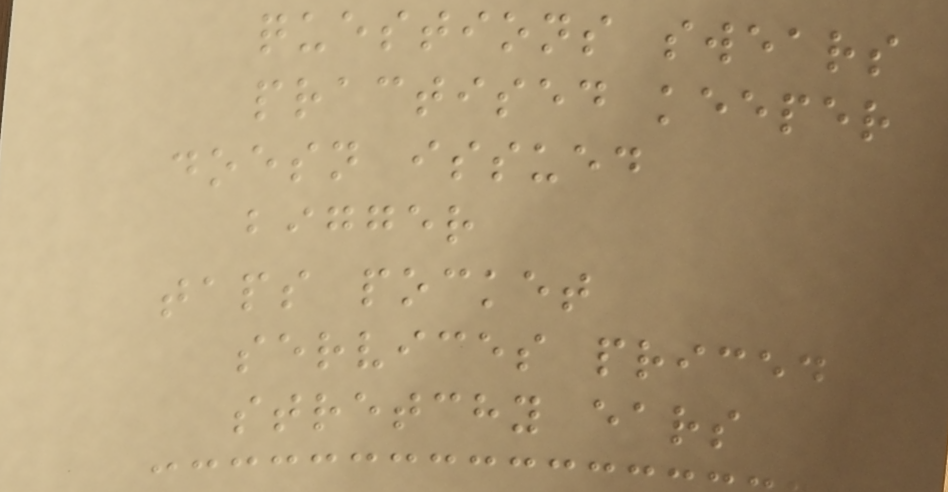questions swears
practised keeper
doesn issued
bigger
taps pocket
services priced
stretchy ears
